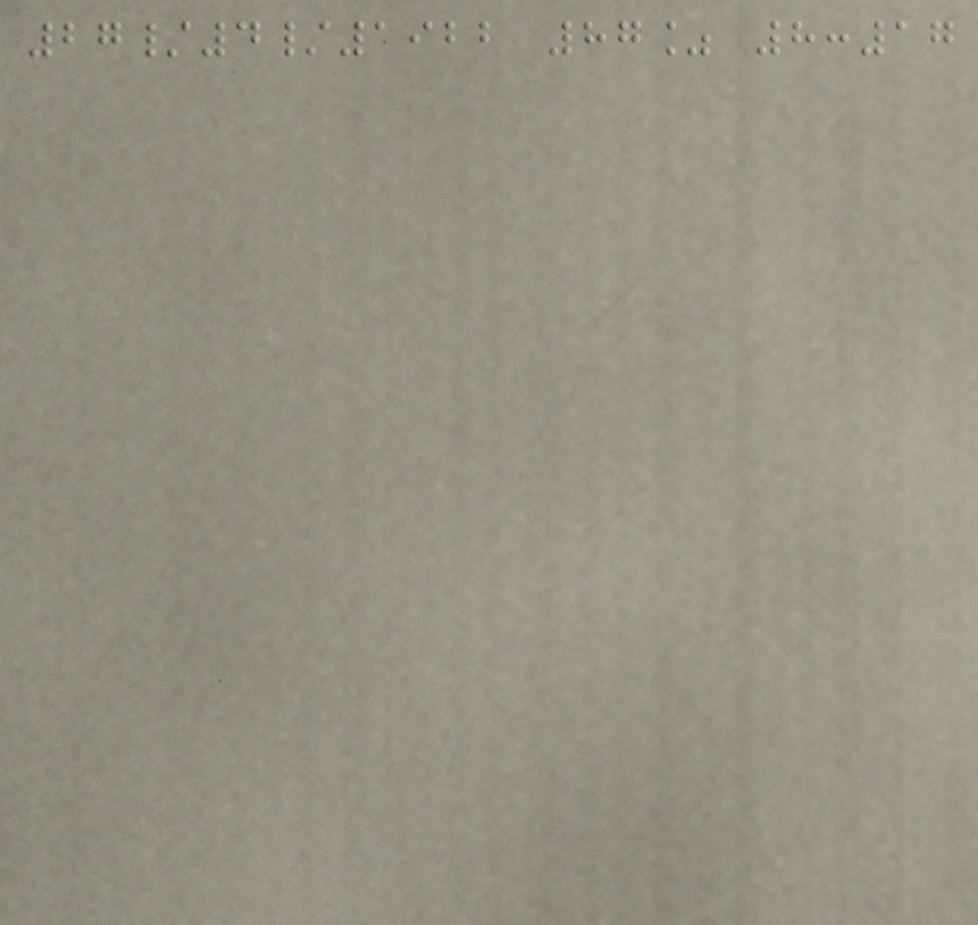27/4/1922 87% 8:17
